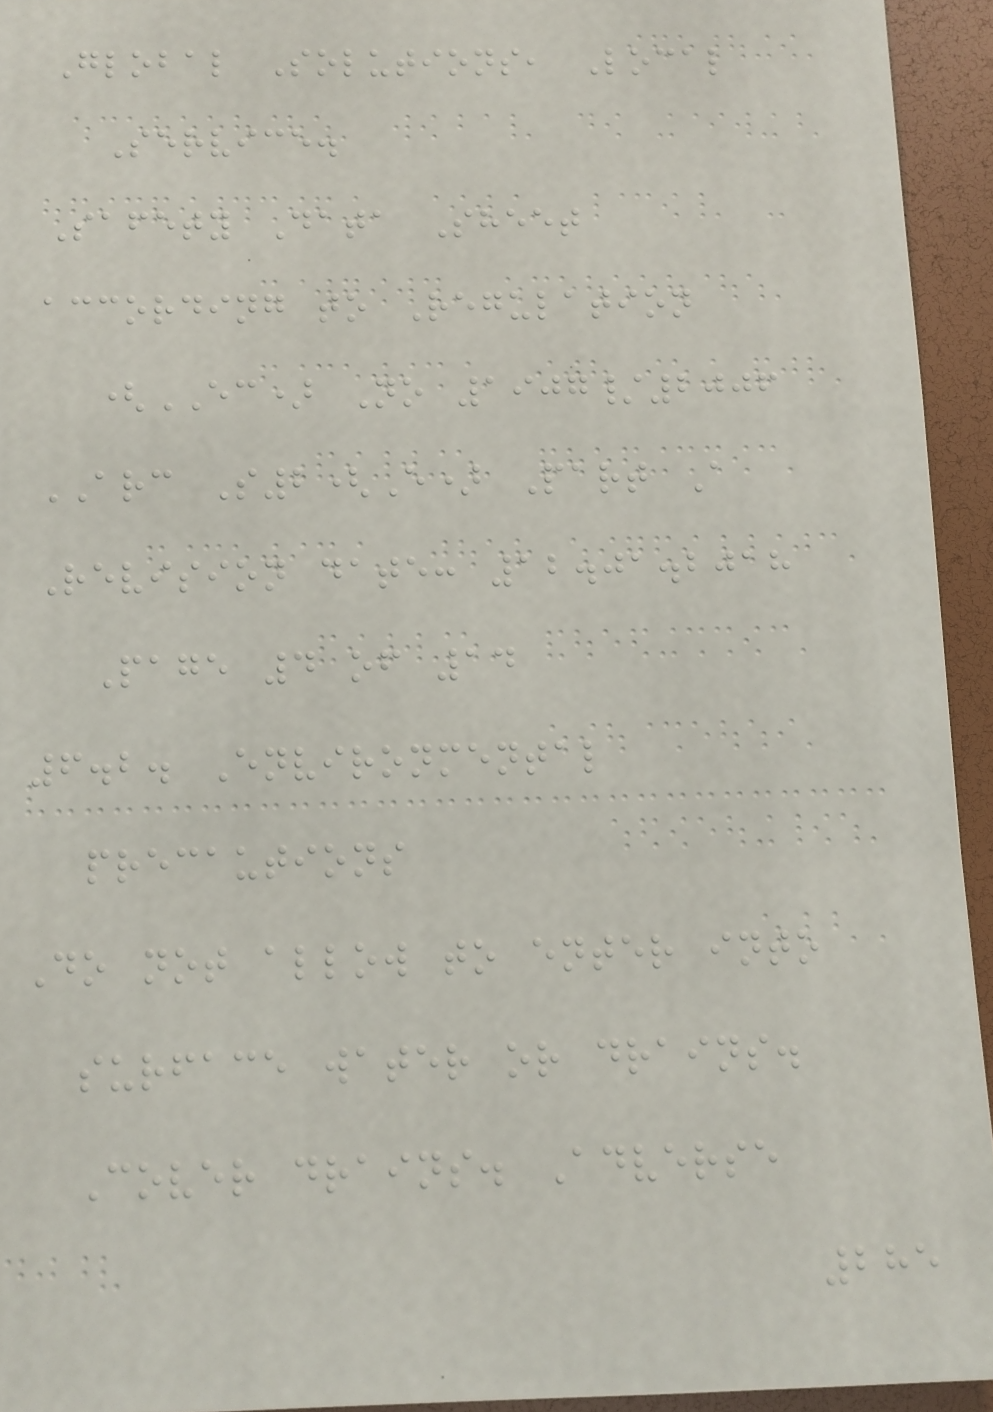Global Solutions, Local
Service.
Safety Data Sheet
according to Regulation
(EC) No 1907/2006
ARC S2(E) Part A
Revision date: 12.01.2018
Page 4 of 14
6.2. Environmental
precautions
Do not allow to enter into
surface water or drains.
Cover drains. Adverse
285
